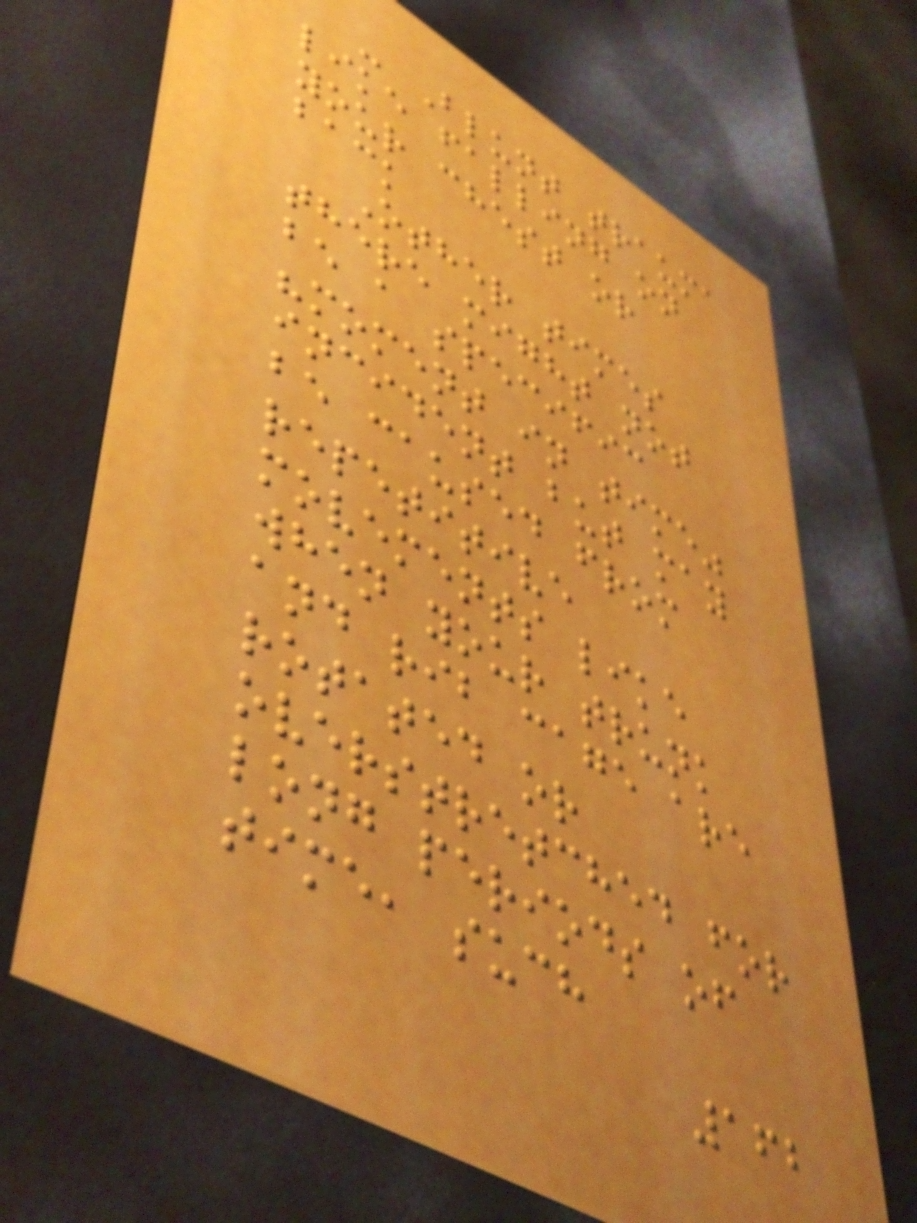- Blunt trauma
like falling on
your chest or
back
Other times
there might not
be a specific
"moment in time"
incident but may
be caused from
repetitive
movements like
when your trunk
and rib cage are
rotated or
overstretched for
long periods of
time, such
162
